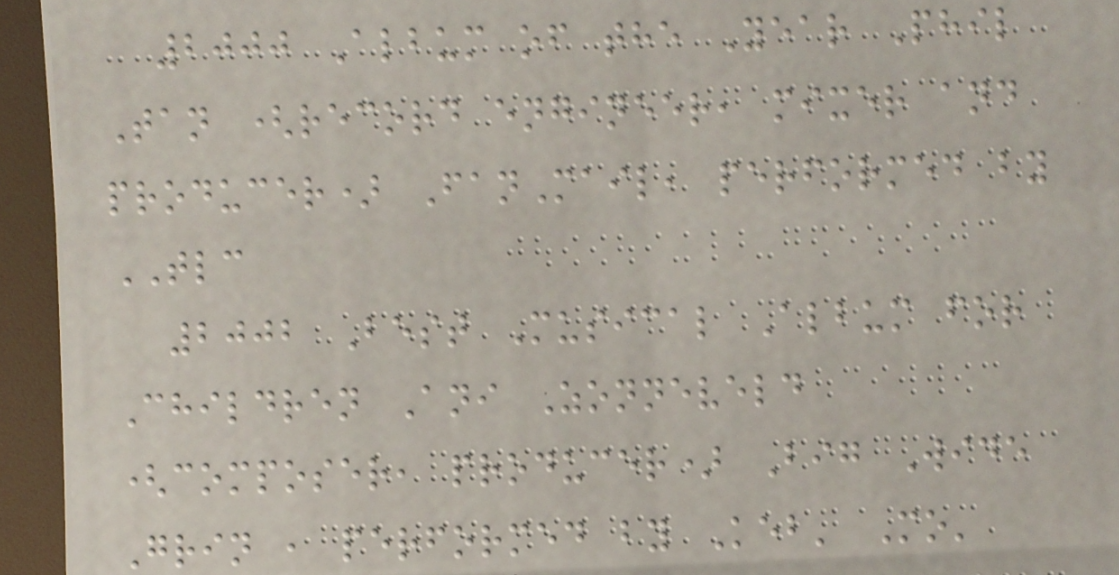2000 Album of the Year Phil
Tan (record engineer, mixer and
producer) FanMail, performed by
TLC
2002 Best Musical Album for
Children Ani Zonneveld
(composer, producer) Big Wide
Grin , performed by Keb' Mo'
